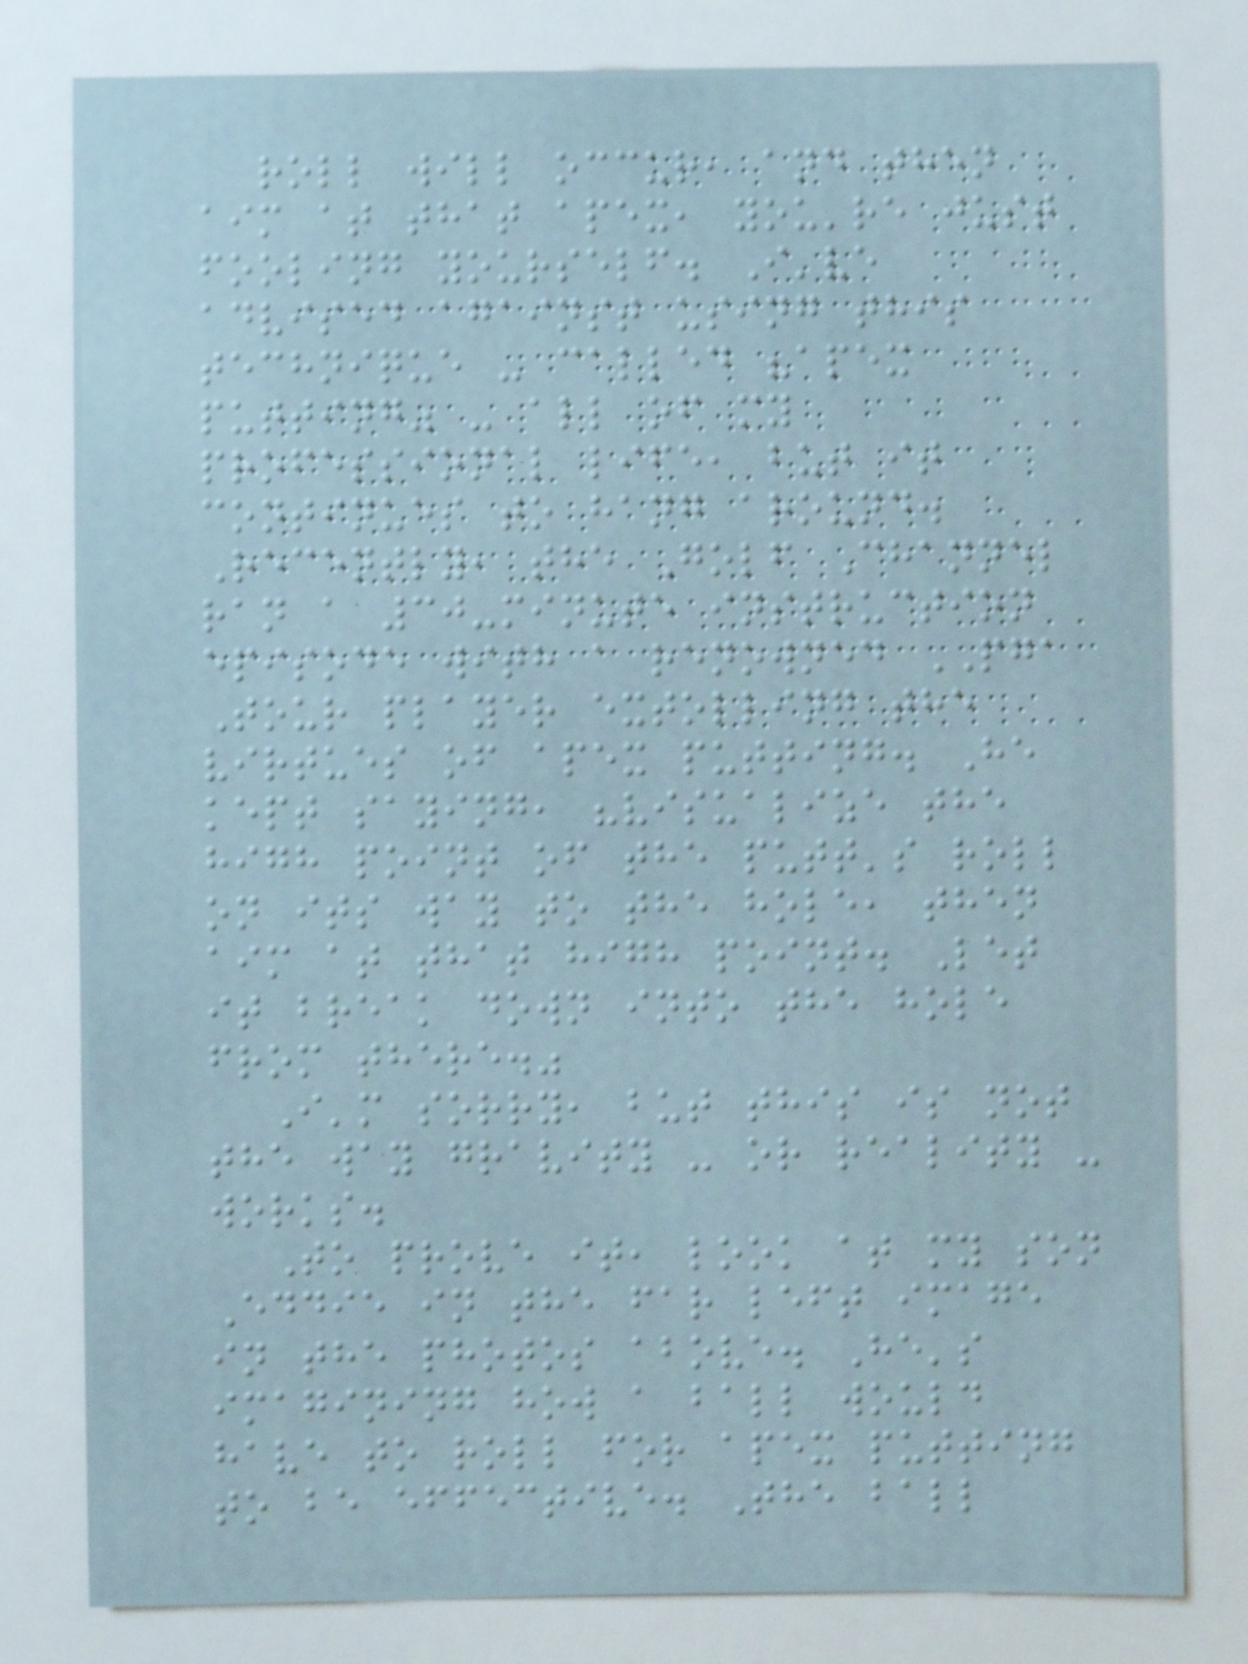roll will occur, and then
aim at that apex, you're just
fooling yourself. I've
advised against using this
technique - called "apex
putting" - all of my
professional life, but it
continues to hang around.
Recently, the Golf Channel
ran a 30-minute instruction
episode with a renowned PGA
Tour player extolling the
virtues of apex putting. He
kept saying, "visualize the
high point of the putt's roll
on its way to the hole, then
aim at that high point. Let
it break down into the hole
from there."
I'm sorry, but this is not
the way gravity - or reality -
works.
To prove it, look at my son
Eddie in the far left image
in the photos above. He's
imagining how a ball would
have to roll for apex putting
to be effective. The ball
